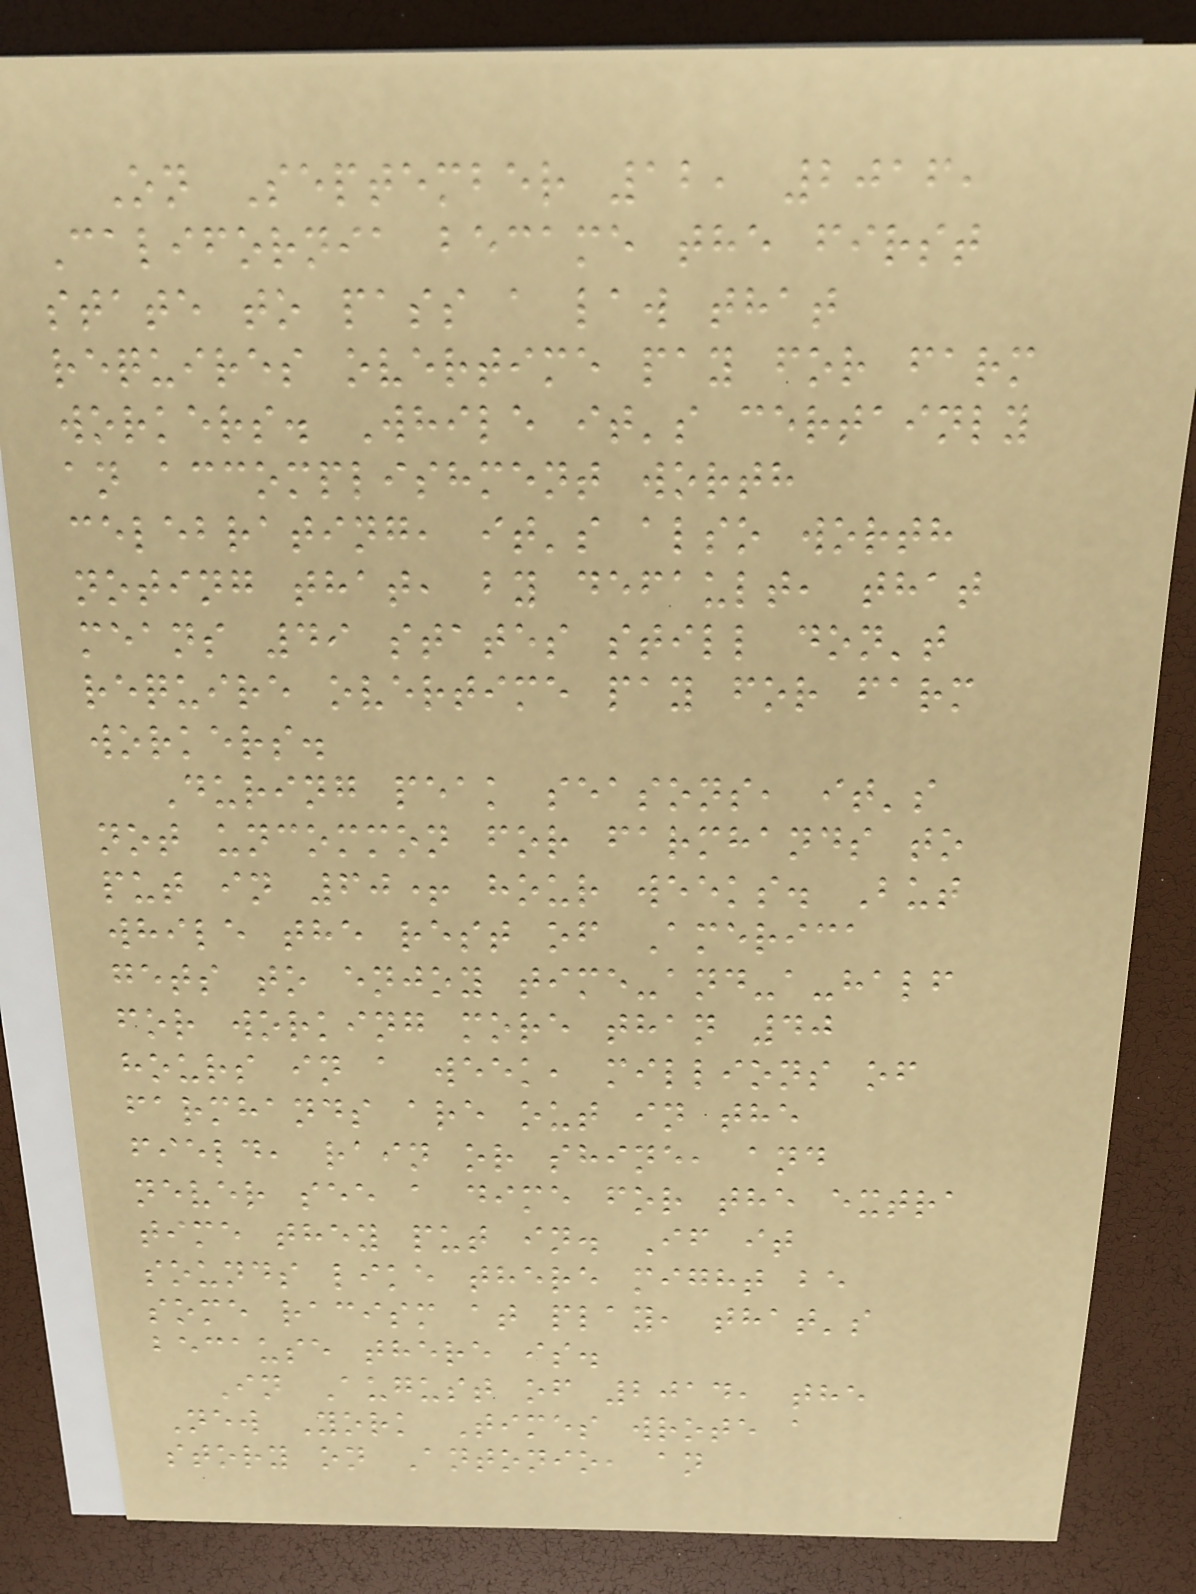On September 12, 2016,
California became the first
state to pass a law that
requires overtime pay for farm
workers. While it's certainly
an accomplishment worth
celebrating, it's also worth
noting that, by default, that
means 49 states still don't
require overtime pay for farm
workers.
During peak seasons, it's
not uncommon for farmhands to
put in 60+ hour weeks. But
while the rest of America
gets to enjoy time-and-a-half
for working more than 40
hours in a week, millions of
farmhands are out in the
field, rain or shine, and
never see a dime for the extra
time they put in. If it
sounds like there might be
some racism at play, that's
because there is.
In August of 2014, the
New York Times wrote a
story on Antonio, an
